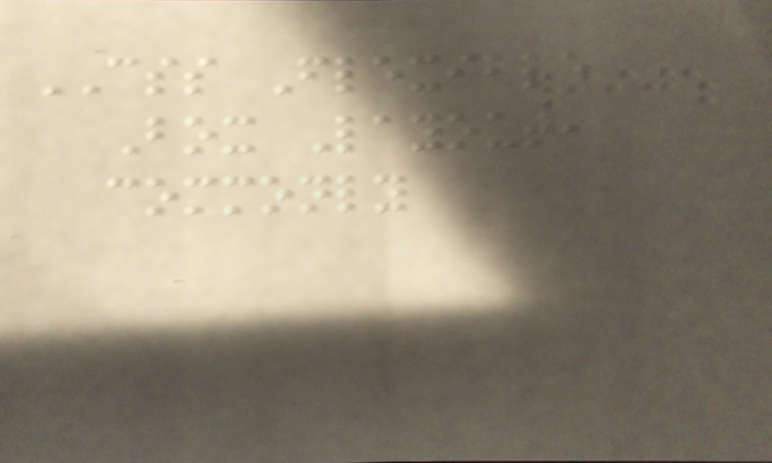CSS Flexible
Box Layout,
commonly
